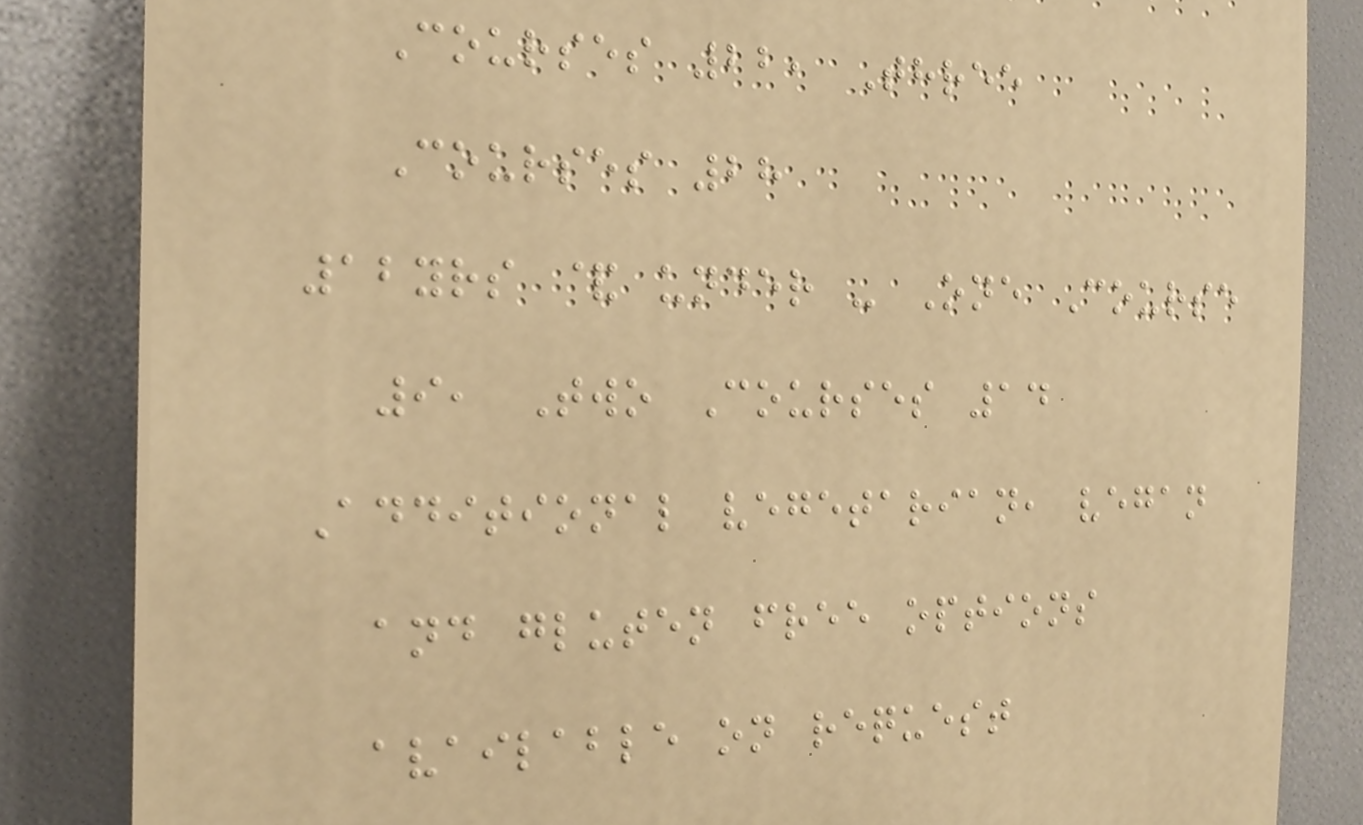Courses 22, Three
Courses 28
12yrs & under - One Course
9, Two Courses 14
Additional vegetarian, vegan
and gluten free options
available on request
